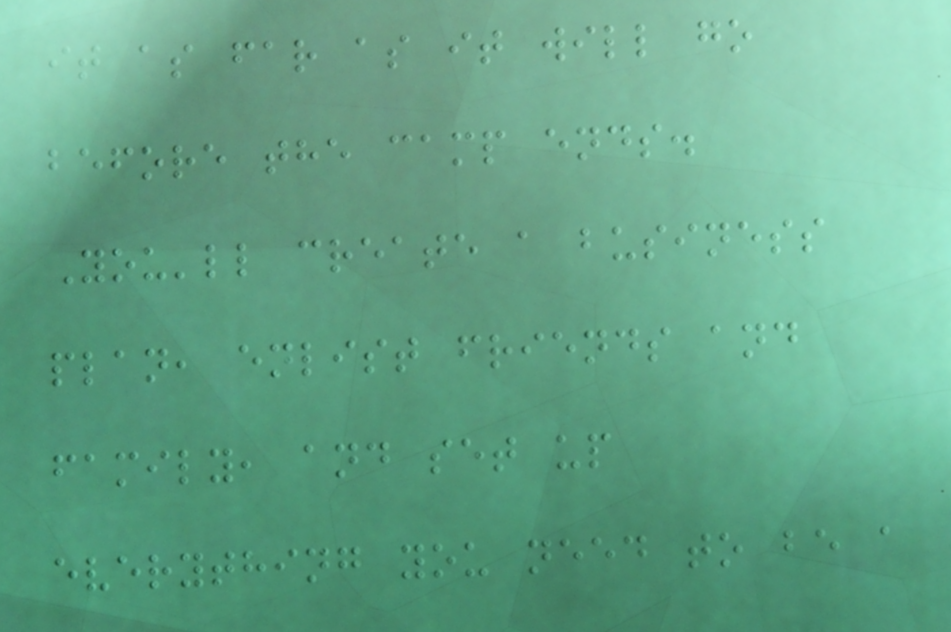it as far as it will go
before the camp ends.
You'll create a business
plan, enlist friends and
family, and set up
everything you need to be a
